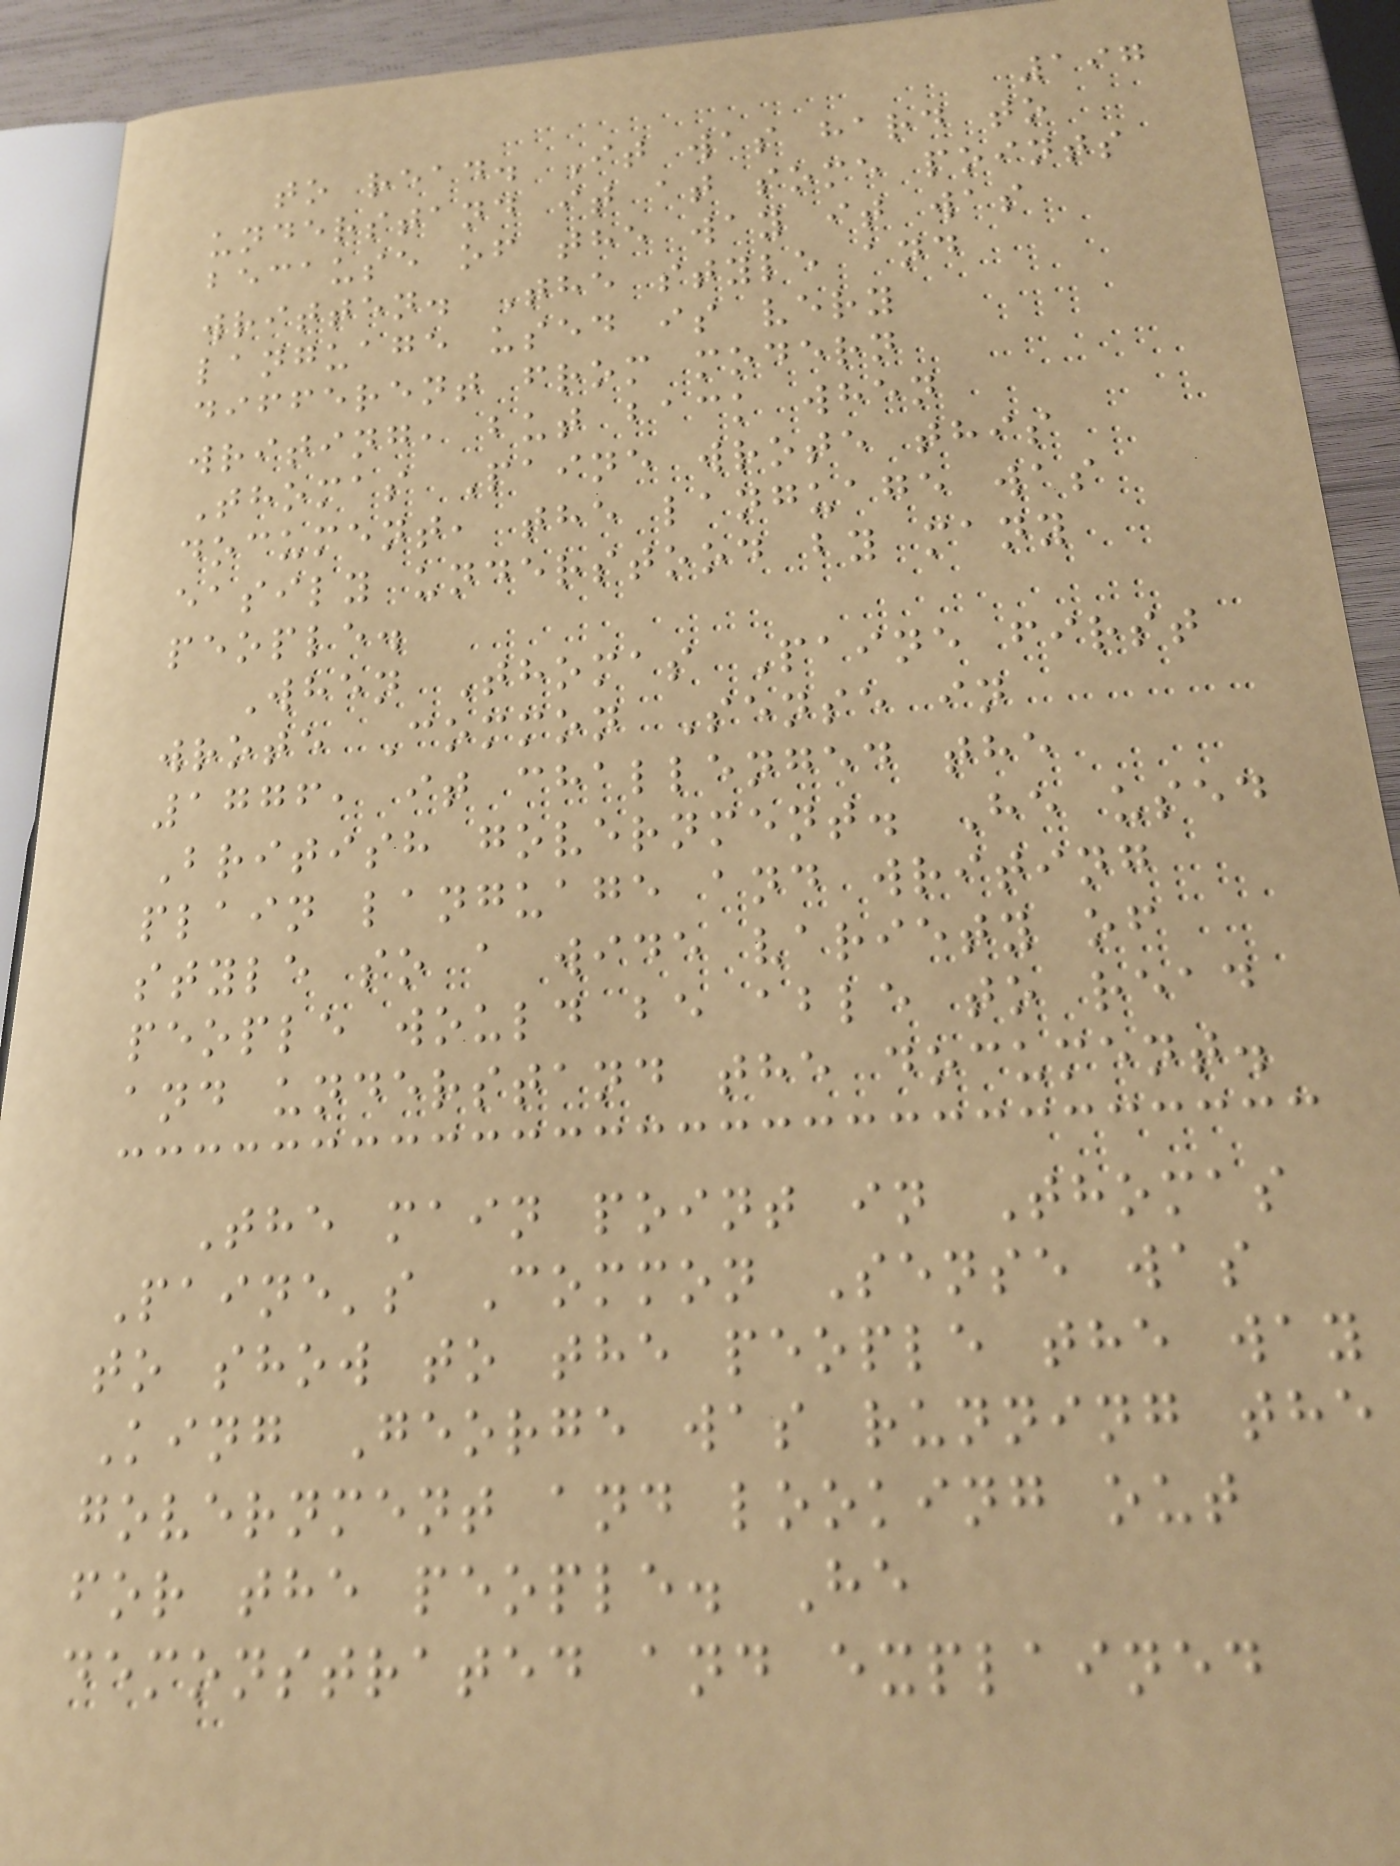197
to read. It was hard to
understand it at some points
because of the way it was
written. The style and
language used is very
different from modern
writing, but back when
Thomas Paine wrote this
document, the language was
easily understood by many
people.
When Thomas Paine first
wrote Common Sense in
1776, it challenged the
British government. He used
plain language and writing
style so a wide variety of
people would be able to read
and understand the document.
The main point in Thomas
Paine's Common Sense was
to show to the people the way
King George was running the
government and looking out
for the people. He
demonstrated and explained
